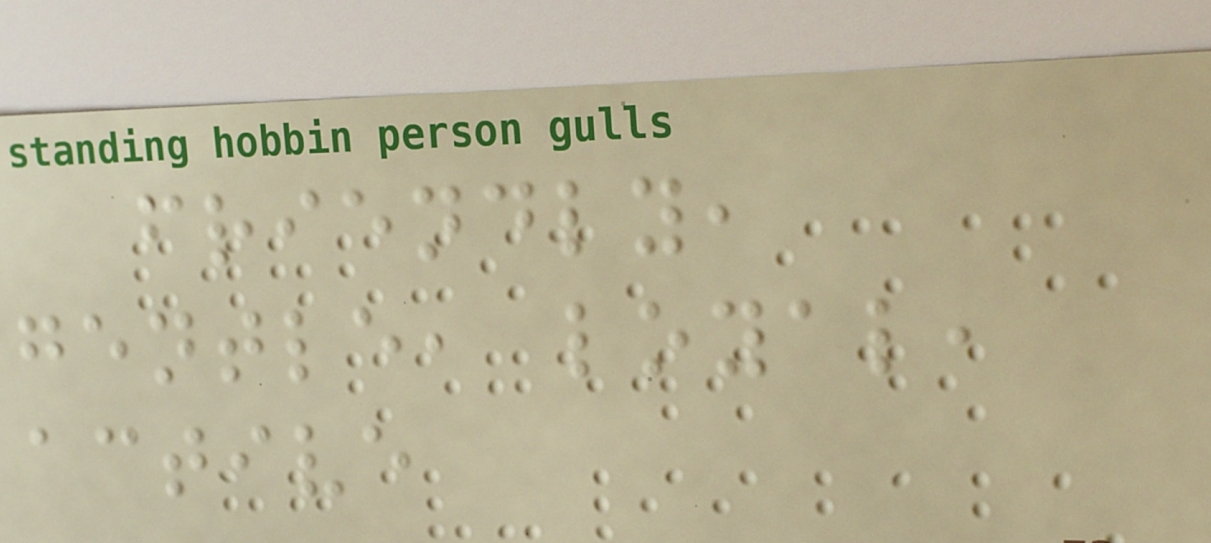friendly,
gentle, loyal,
active
